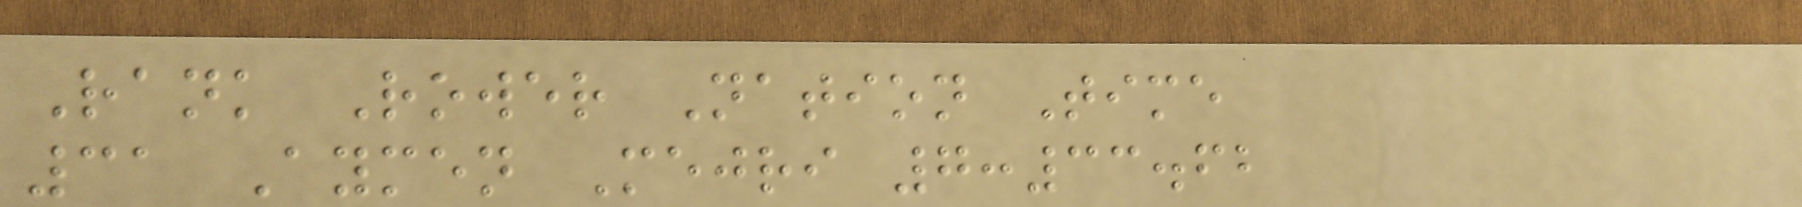Rank Rower Nation Time
31 Aymen Mejri 7:33.62
